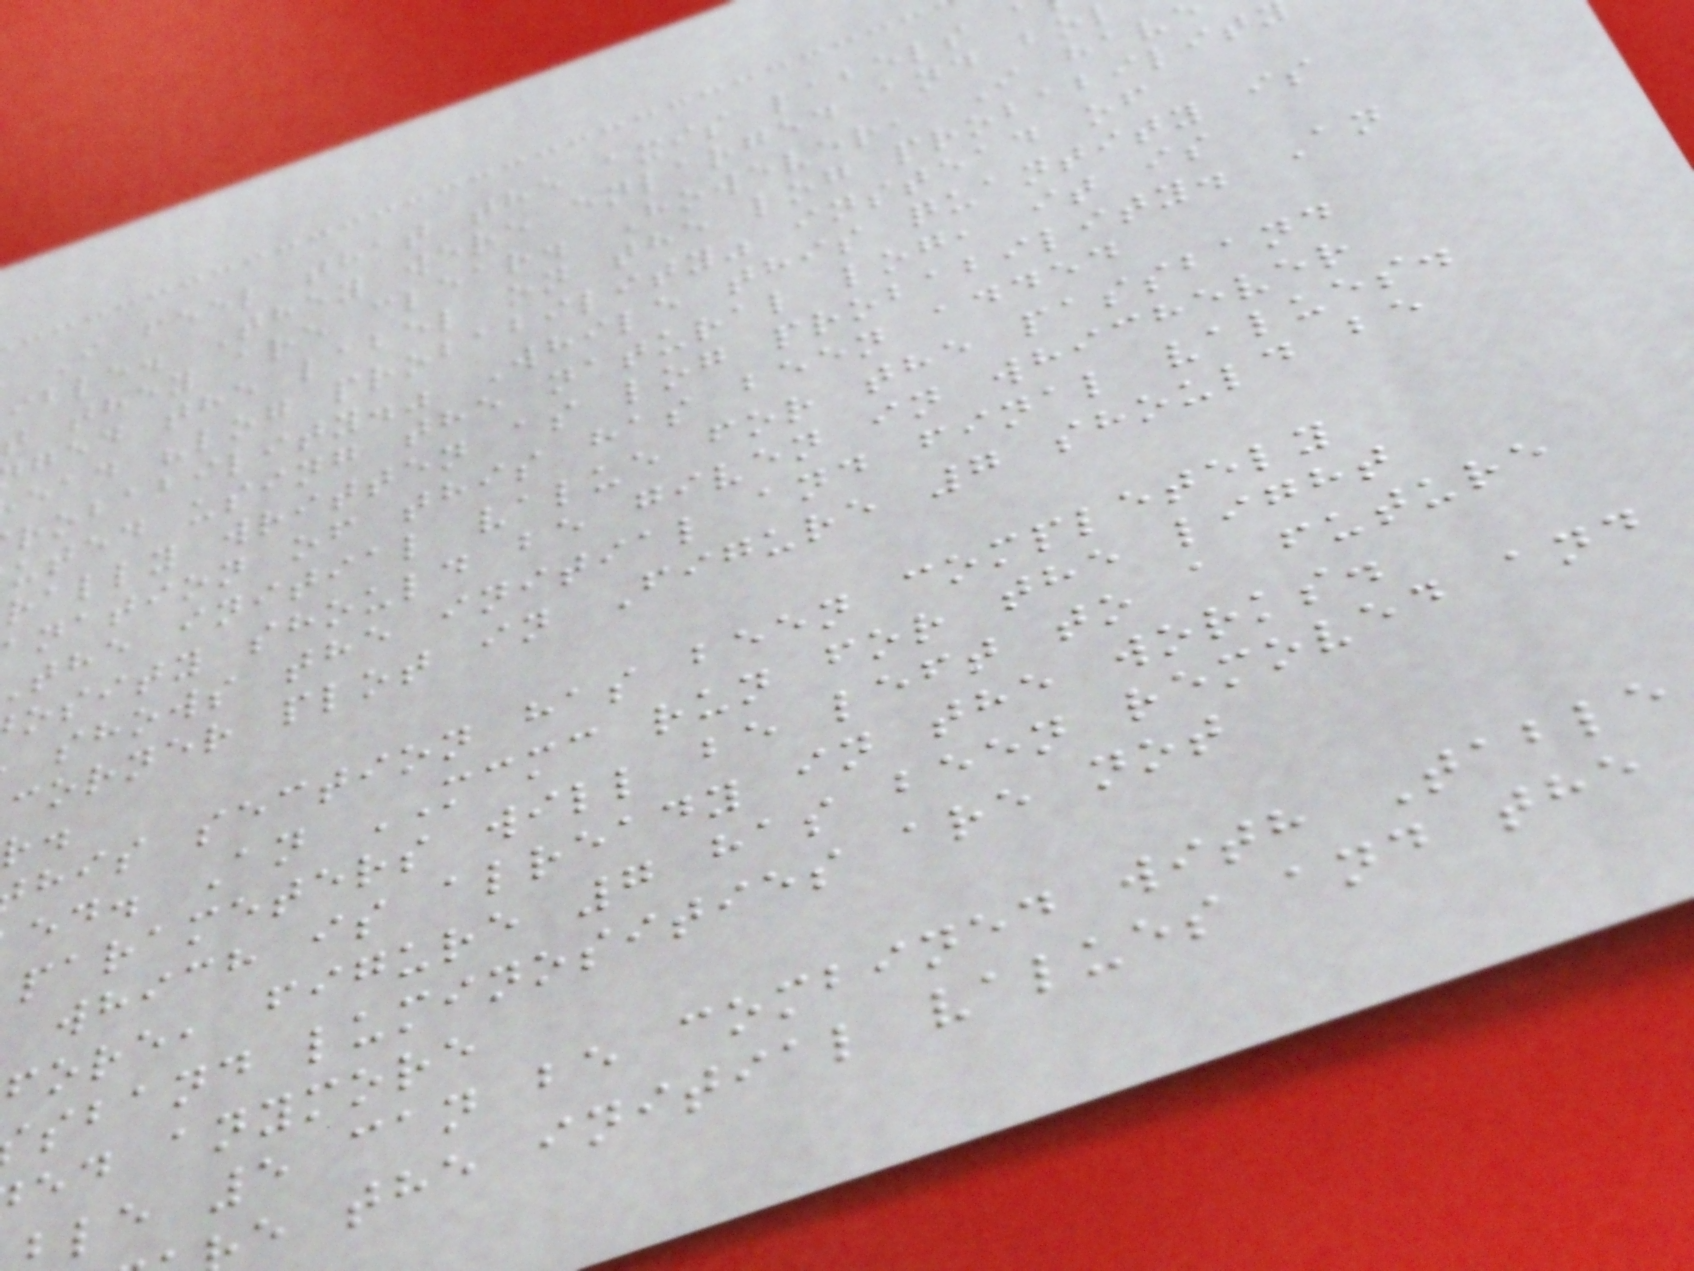I feel that the axis labels
ible. They were enlarged and bo
t they are clear. However, I hav
ged the label on the log probabilit
ead "log probability" instead of
robability." While this quantity is
uted using the natural log, it is
rally written as log probability. An
nation of this has been added
the initial value for the passband
osity should be given in whichever
shows the initial and final values.
corner plot in Figure 7 should be
his section has been completely
ed. An MCMC run for the light
parameters will be left to a future
which is already in the works.
fore, figure 7 has been removed and
sband luminosities are not
ed anymore
le 5 can be combined with Table
e the initial values and the
